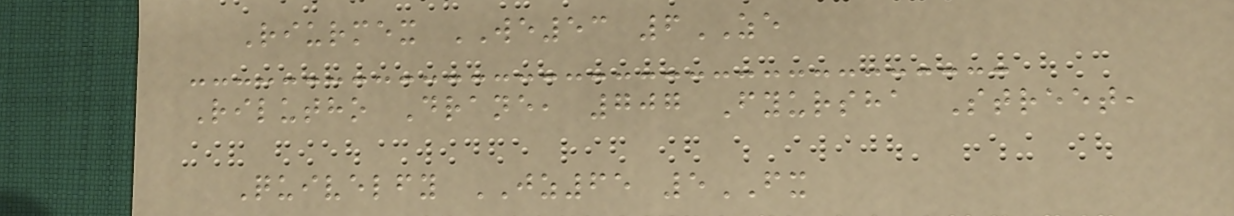Riurmex WE53 6ZE
Rilutho Drane, 707 Fyursha Street,
Quivelfy JZ65 5FX
